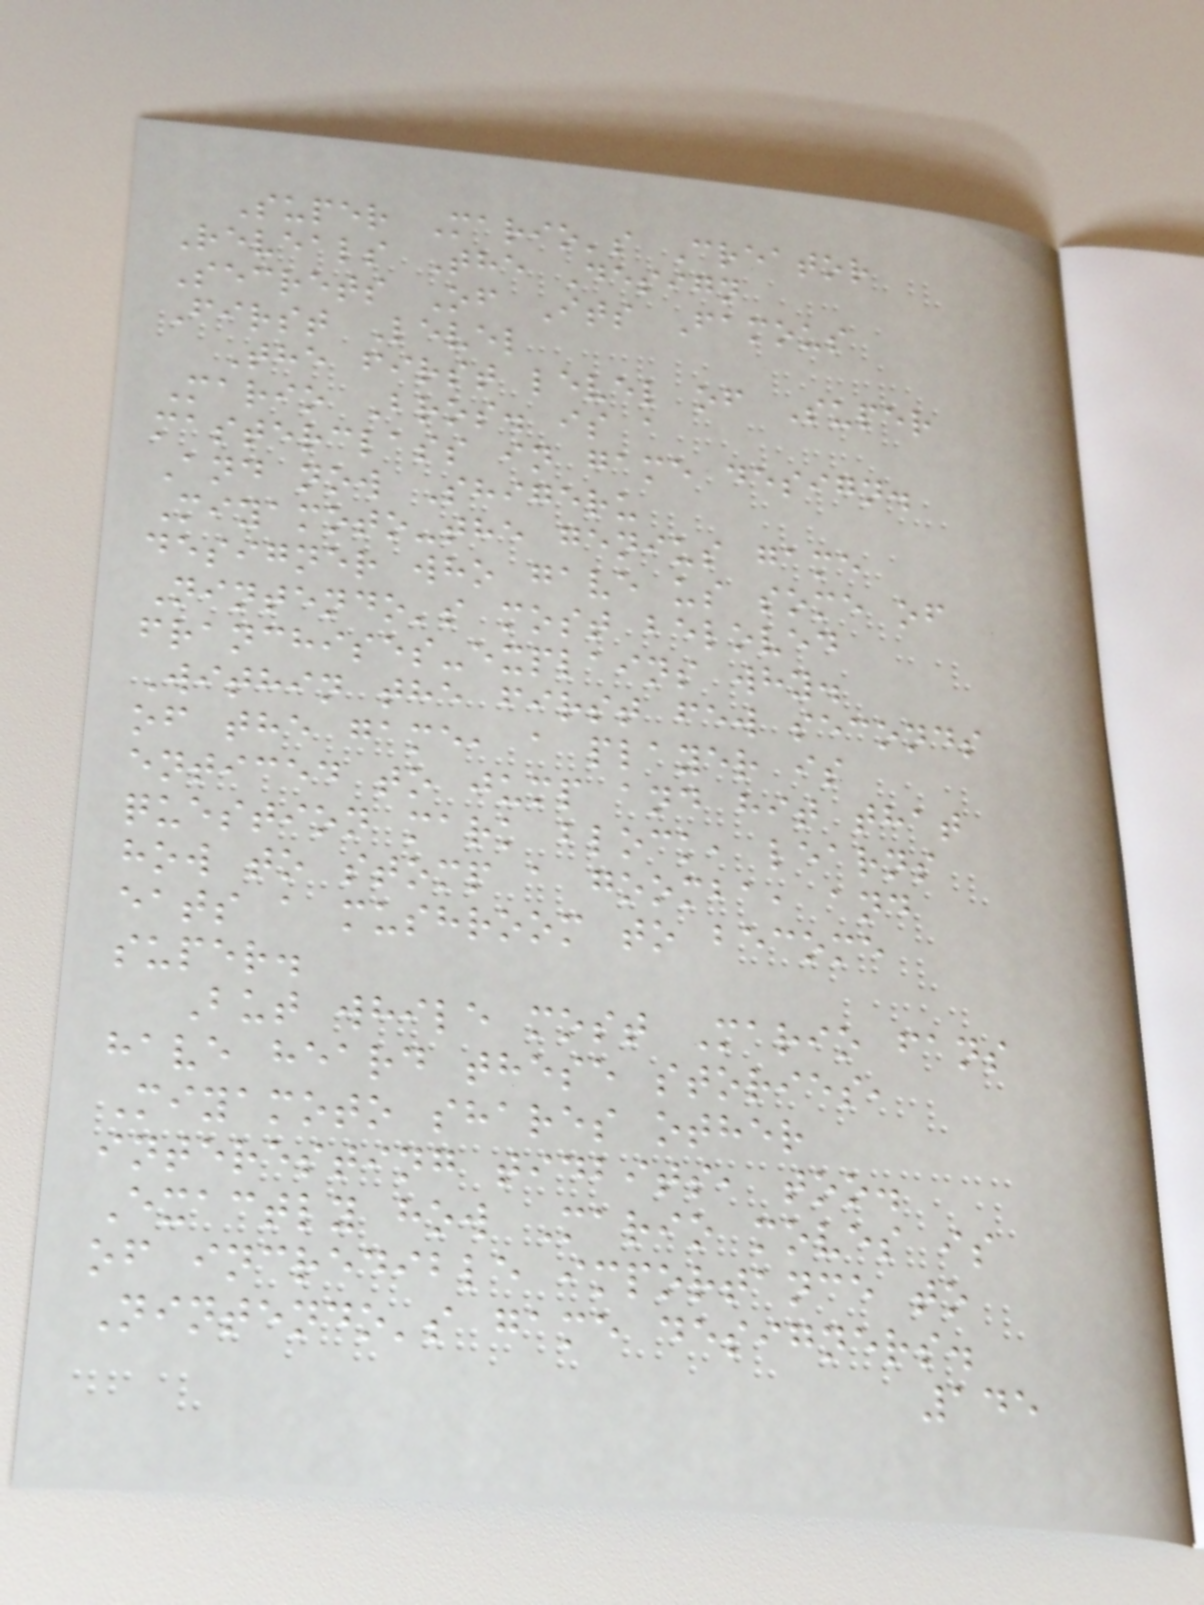Super Mario's Creator
Reveals The Design
Secrets Of Its Famous
First Level
The first level of Super
Mario Bros. is a
masterclass in game design.
And now Shigeru
Miyamoto-the genius game
designer who gave us some of
Nintendo's most beloved
franchises-explains why.
Within the first few seconds
of the game, a player is
enticed to jump and hit that
question mark block, learns
how to stomp a goomba, and
eats a mushroom to become
super.
But while most Mario fans
have heard these stories,
Miyamoto shares other
interesting tidbits, too.
Exactly how Mario moves is
of incredible importance to
Nintendo's game designers.
145
